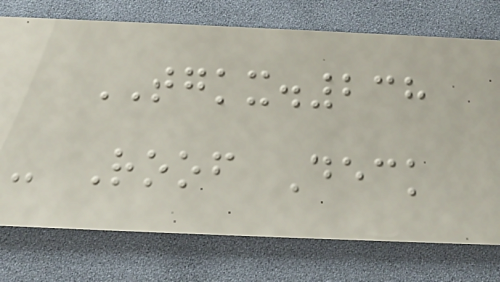TGKX.238
- Roof Deck
